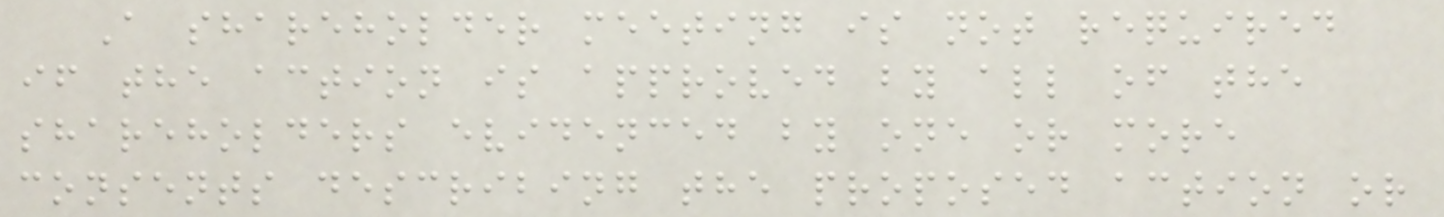A shareholder meeting is not required
if the action is approved by all of the
shareholders evidenced by one or more
consents describing the proposed action or
